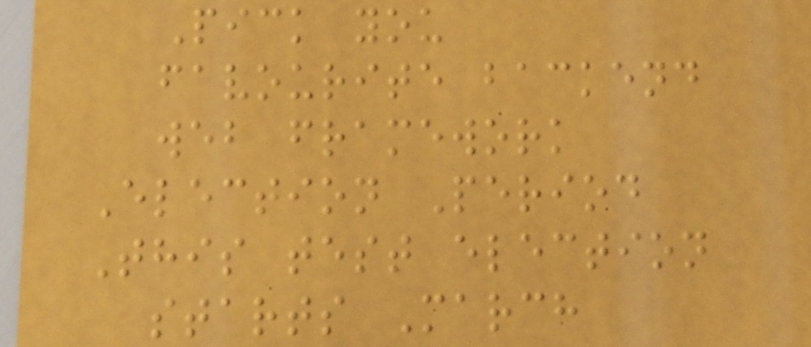Pick you
favourite backend
web framework
Election Period
This test election
starts March
